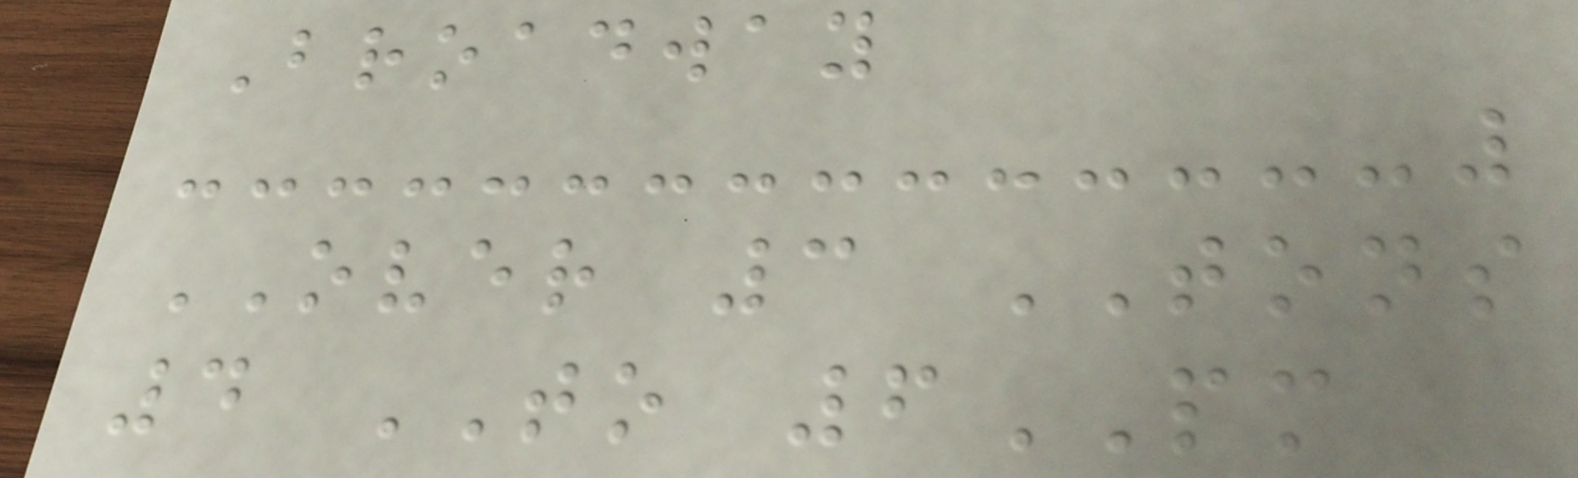Broadway
OVER 3 TONS
4 TO 6PM
